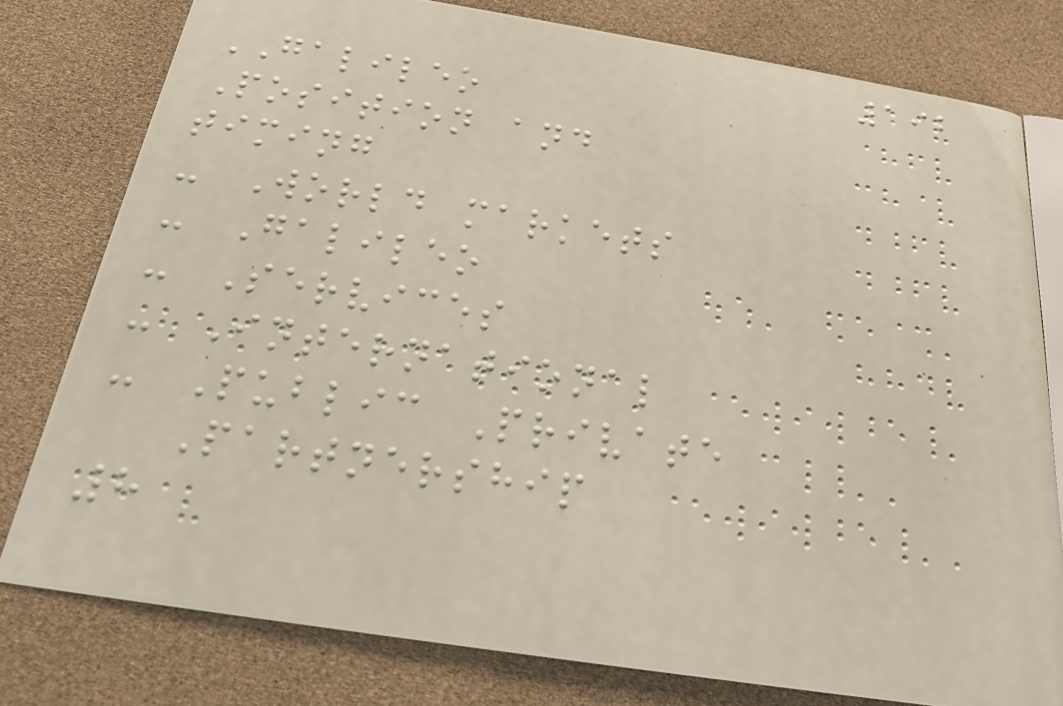192
GALILEO
Position and
timing
- World markets
- Galileo
- Services
- International
- Public Private
Partnership
8
